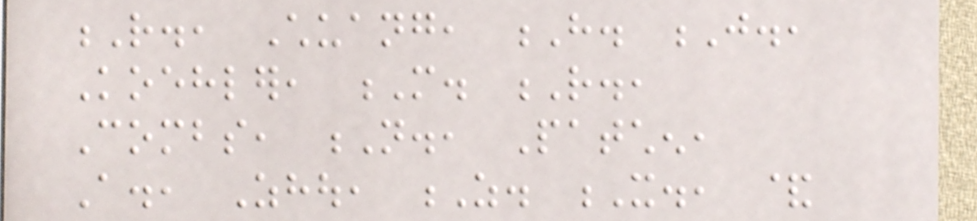R., Chuang, H. J.,
Koehler, M. R.,
Combs, N., Patchen,
A., Zhou, Z. X., &
